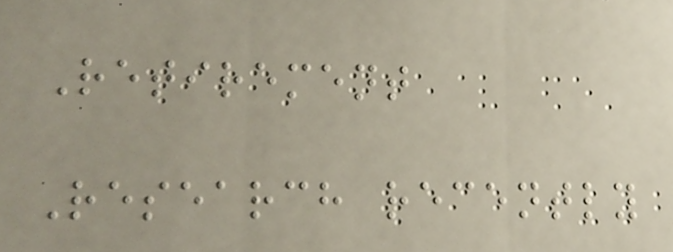Retirement
Research recently
